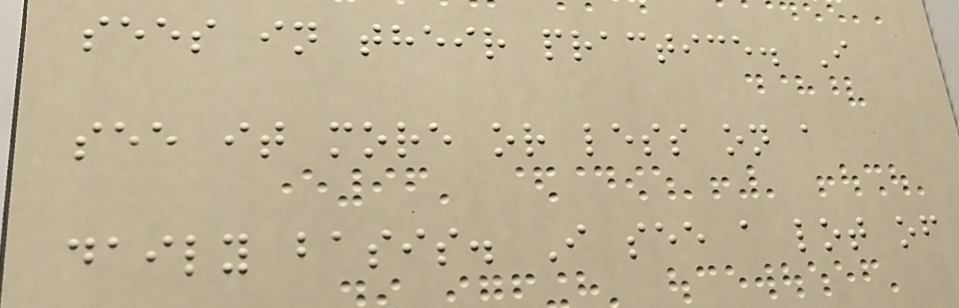sees in their practice. I
see it more or less on a
daily basis. I see a lot of
